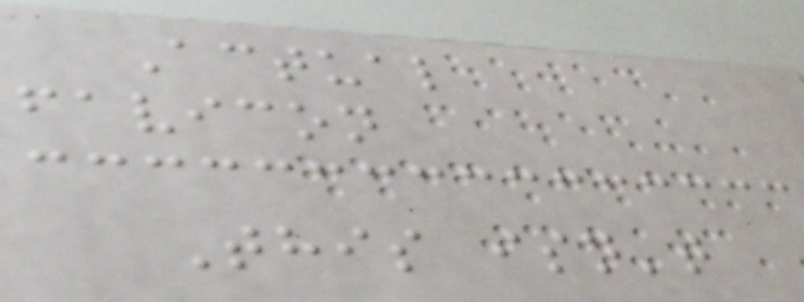Actual
favicon
This isn't
